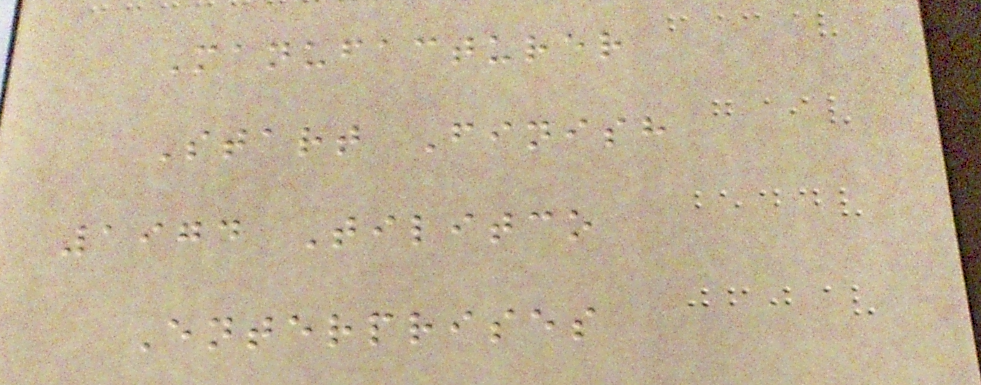Manufacturer
Start Finish
1974 Tilitco
Enterprises
